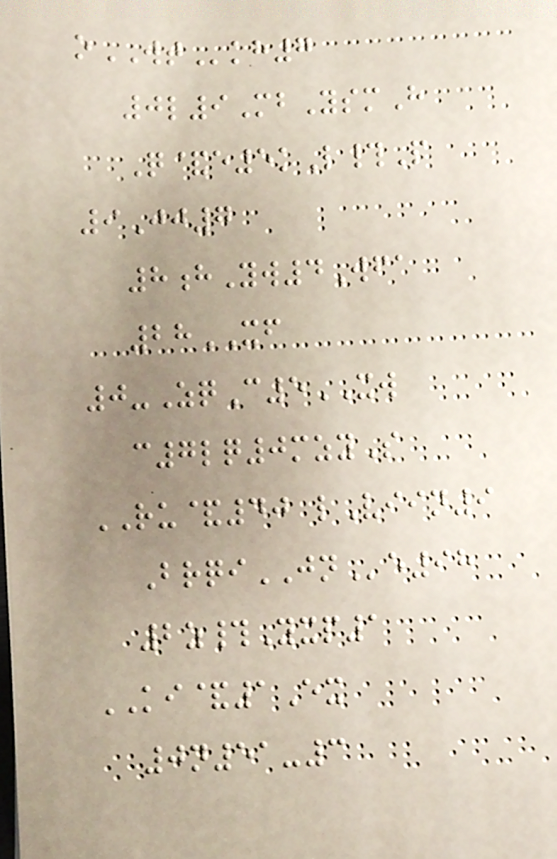oWTkh7
0l9MbYsmH
Q&e5kL#P
9Jj7
8hYw4Wfa
28XF
0-ZqC5XW
c7lq0mzyS
RU&40 lViin9
BrqiJNe98
2z#Yxp1
KI&1Ex
0n51-3
